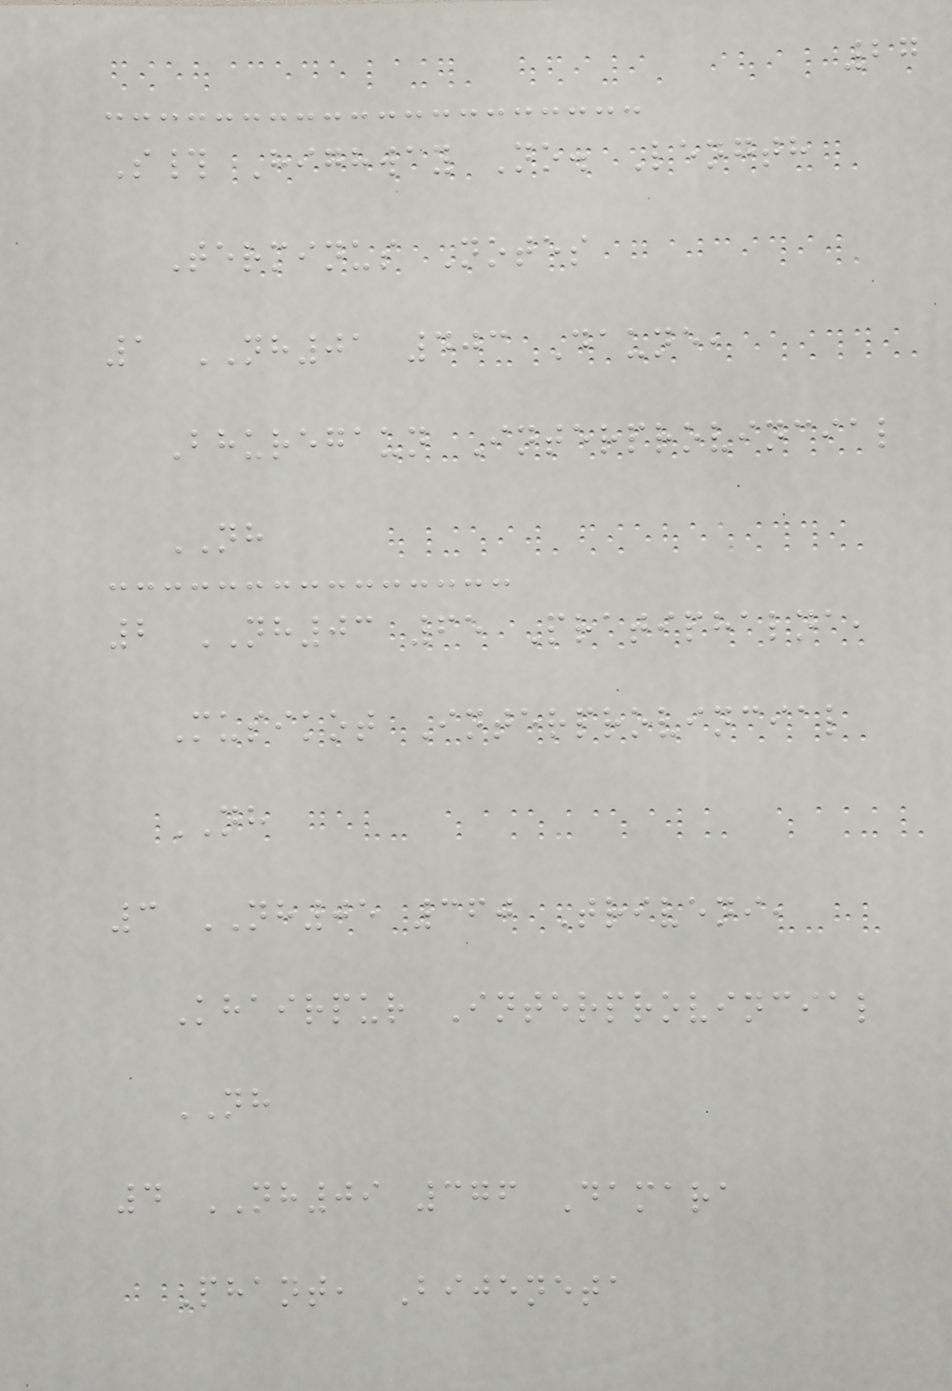27
S# Highway No. Length
Terminus Notes
1 NH01 403 Daune,
Bhuregaun Interprovincial
NH
2 NH03 65 Pratiphalna,
Musikot Interprovincial
NH
3 NH05 360 Triveni,
Khairpur Interprovincial
NH
4 NH09 376 Damara
Phant, Bijeneta
